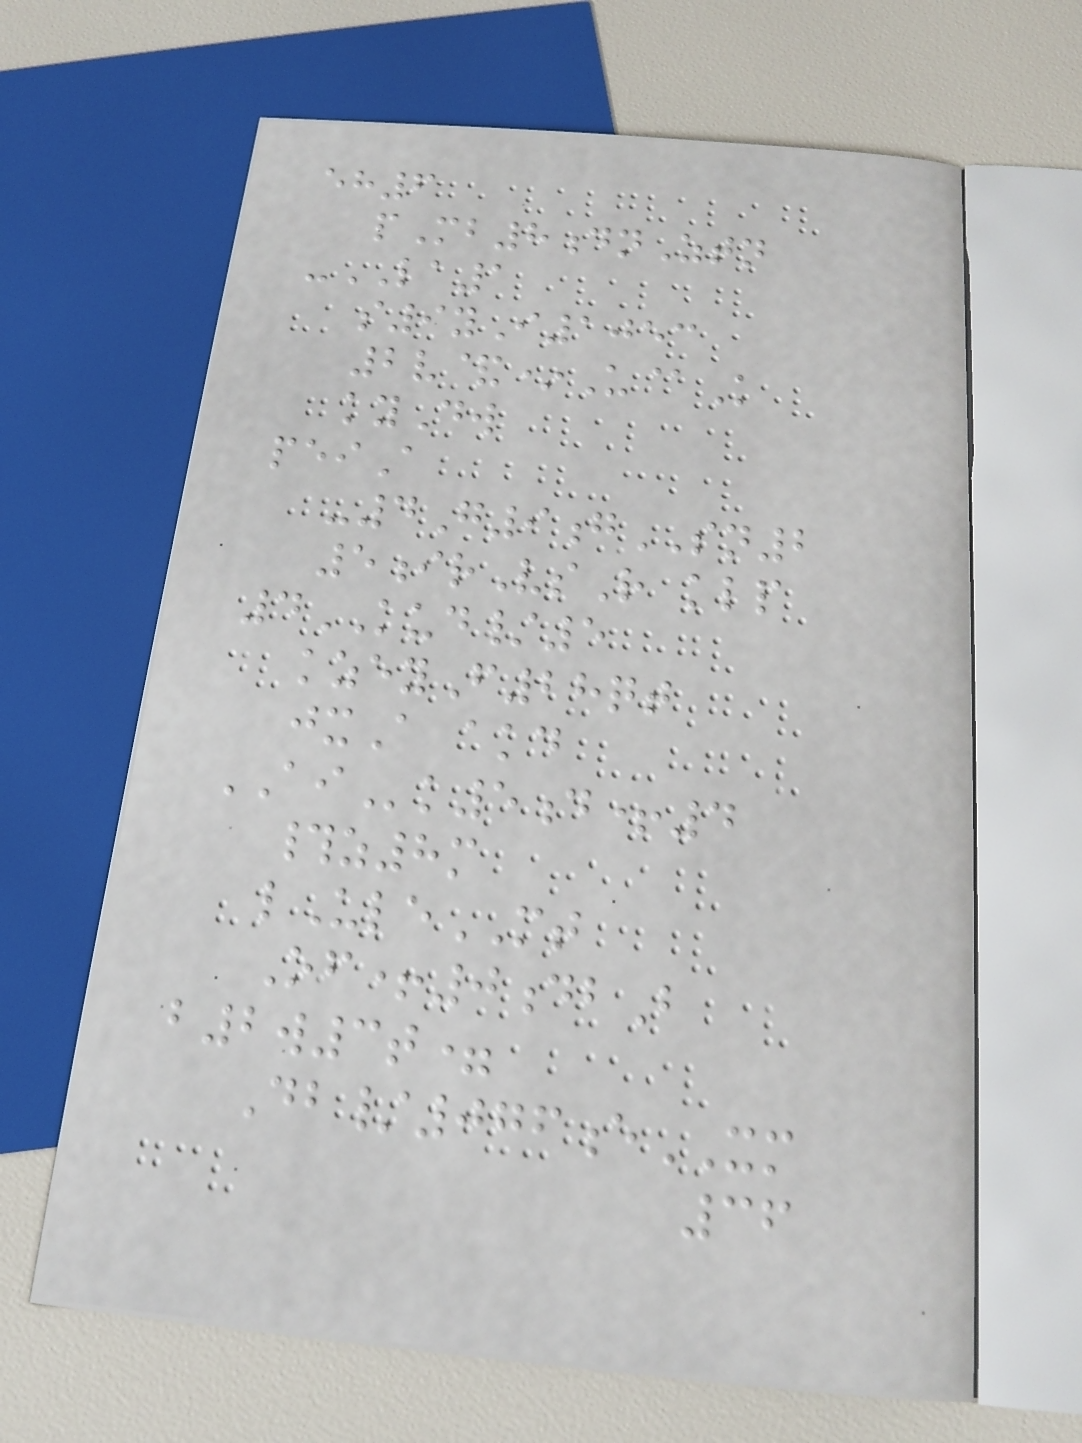eh6
pMb8dnZtn
-LA1
s9yI1053
2v&*U@K
kyDw
peiA
-4G9gSN2
5irVsR klp
4KUD/5
kzeyF28qt
jxA akd
AIk5d+4
#z8m
lUleMT
Of+0dbB
b2w3t=
Db/076eXM
36
